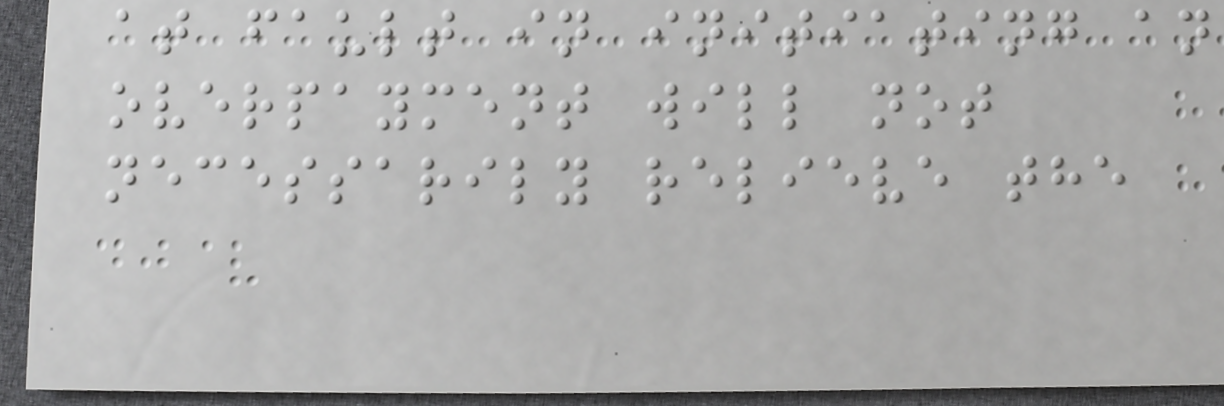at fault in initiating an
overpayment will not
necessarily relieve the
